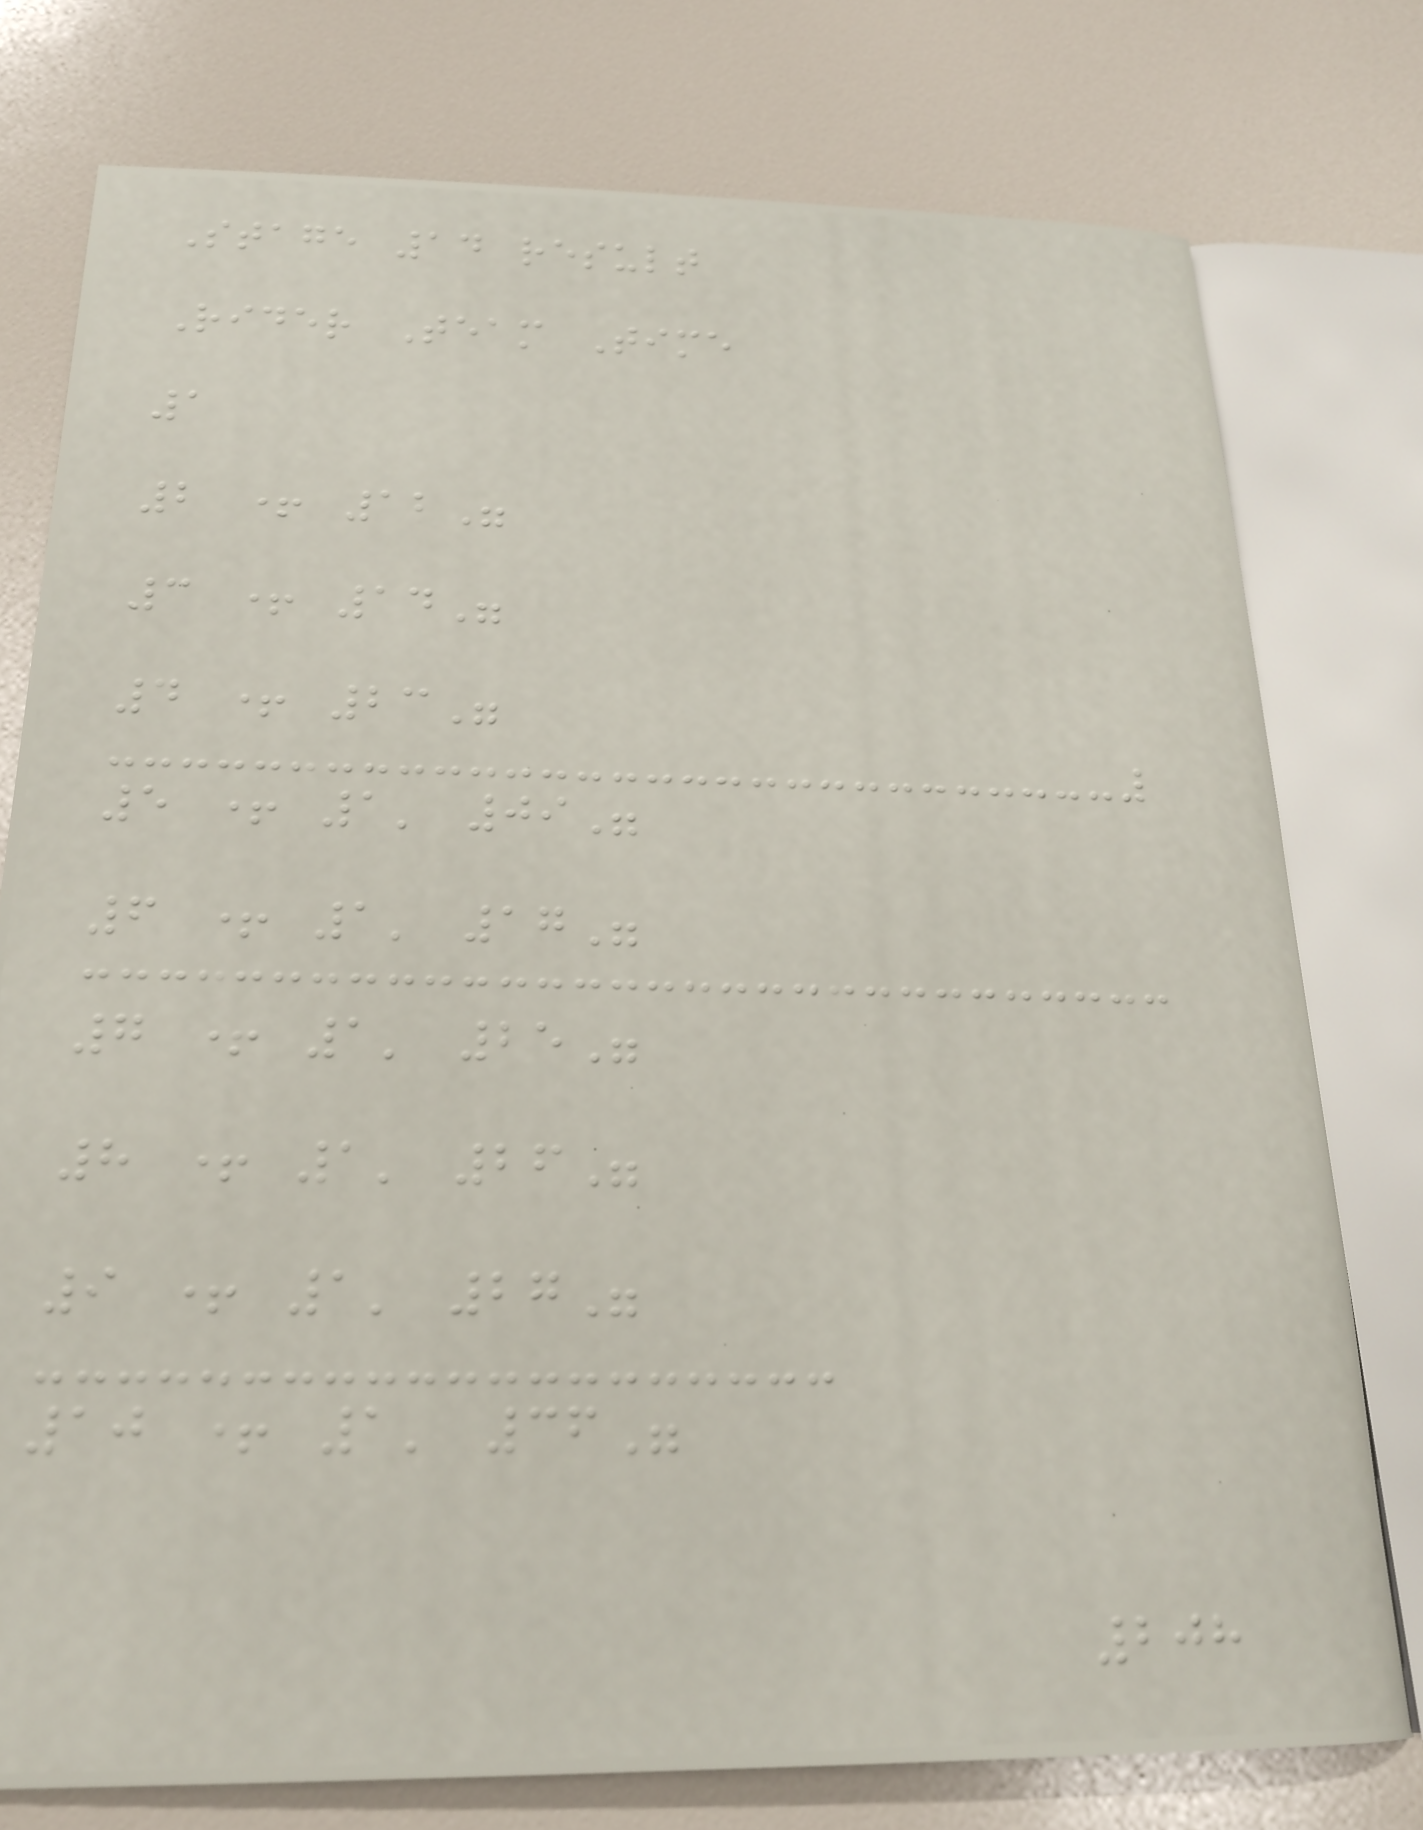Stage 14 result
Rider Team Time
1
2 + 12"
3 + 14"
4 + 23"
5 + 1' 09"
6 + 1' 17"
7 + 1' 25"
8 + 1' 26"
9 + 1' 27"
10 + 1' 36"
208
